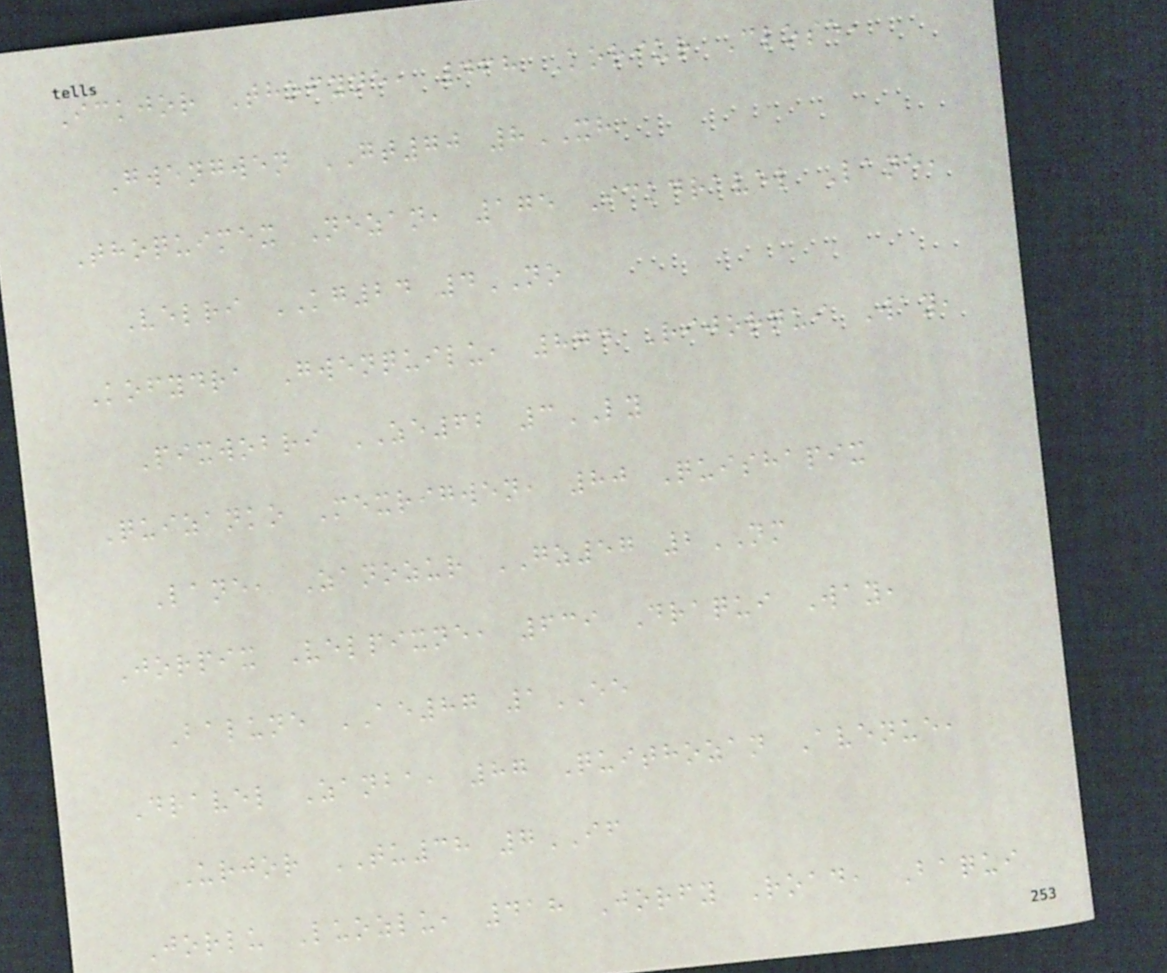Ickjor Thofyne, 468 Koriur Close,
Gwengwen GT70 8XH
Thoquimex Nezan, 175 Ickdravel Lane,
Velri KG24 4NO
Kofydra Gwenquilu, 874 Rijorqui Way,
Pixwobri ZE62 3LY
Quizanko Mexrigwen, 80 Quishapix
Lane, Zanozur GZ57 2NM
Jorpix Velpixne, 639 Draqui Way,
Balune AE87 1EE
Dravel Zanba, 87 Quithozan Avenue,
Urjor TU38 7IF
Jorlu Luozlu, 418 Jorfy Road, Baqui
